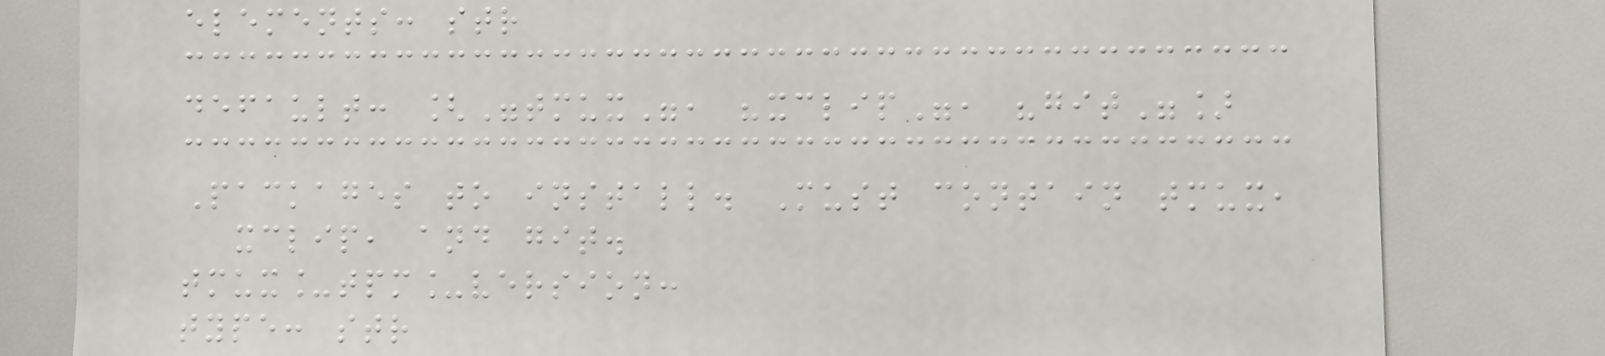elements: str
default: ["tmux", "xclip", "git"]
Packages to install. Must contain tmux,
xclip, and git.
tmux_tpm_version:
type: str
